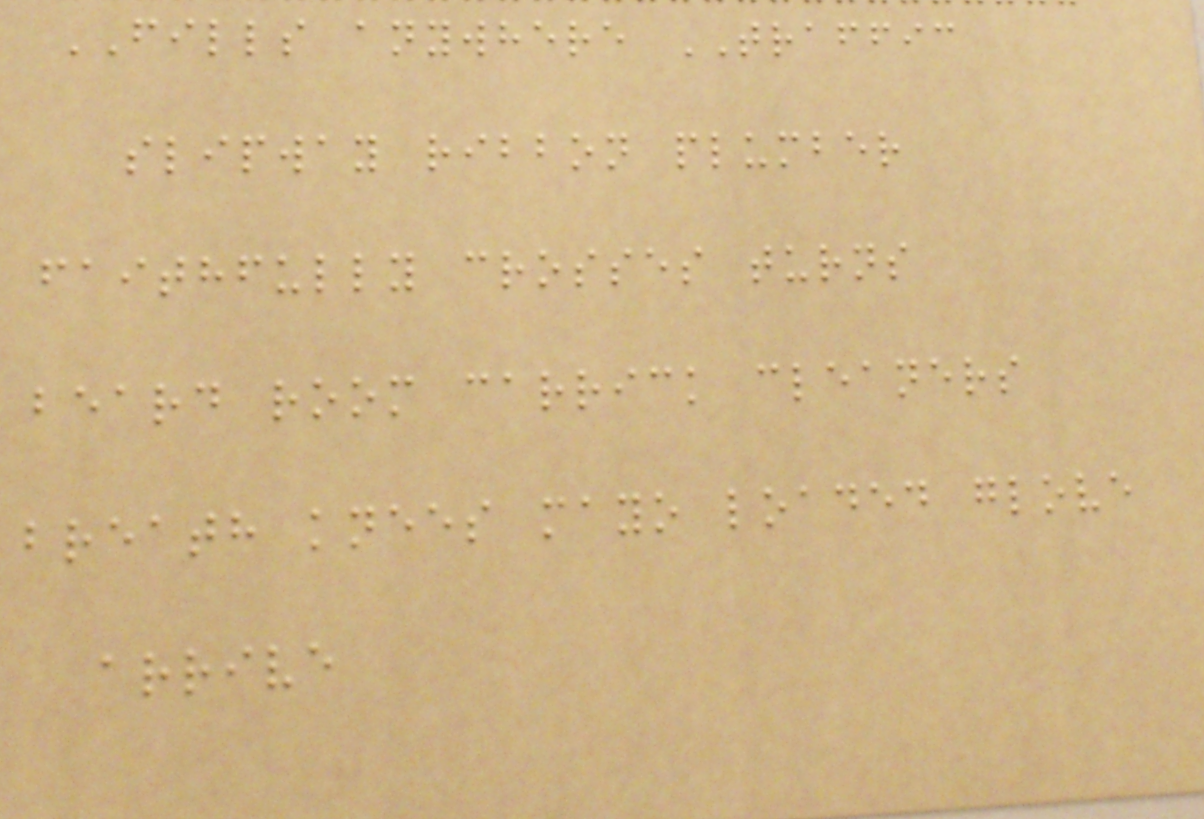FILLS anywhere TRAFFIC
slipway ribbon plumber
faithfully crosses turns
beard room carrick cleaners
breath knees mayo loaded glove
arrive
